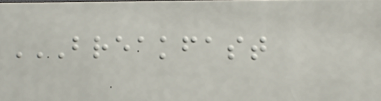BREAKFAST
